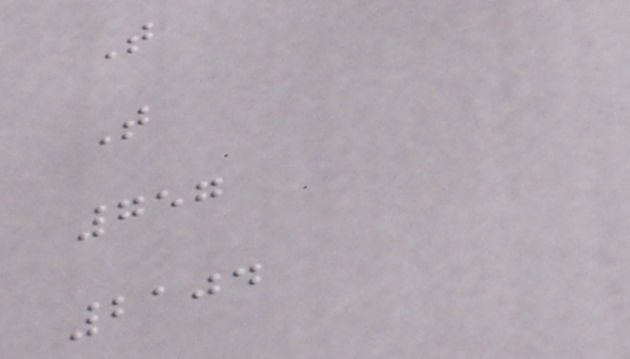T
T
757
2104
